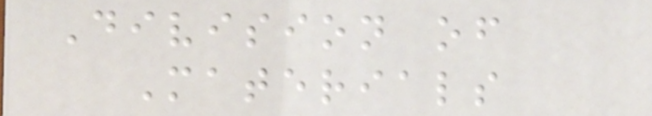Division of
Materials
